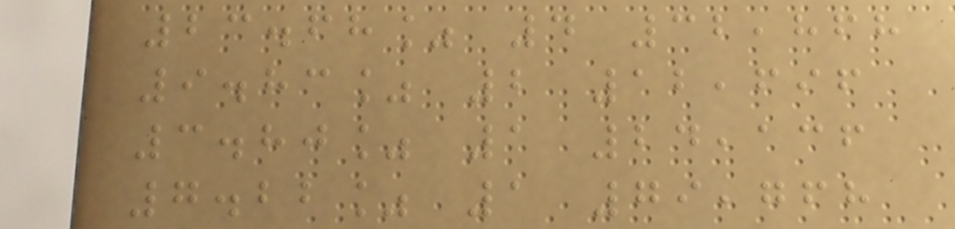23.68% 4 32,868
9.83% 2 12,696
3.80% 1 24,136
7.22% 1 79,768
